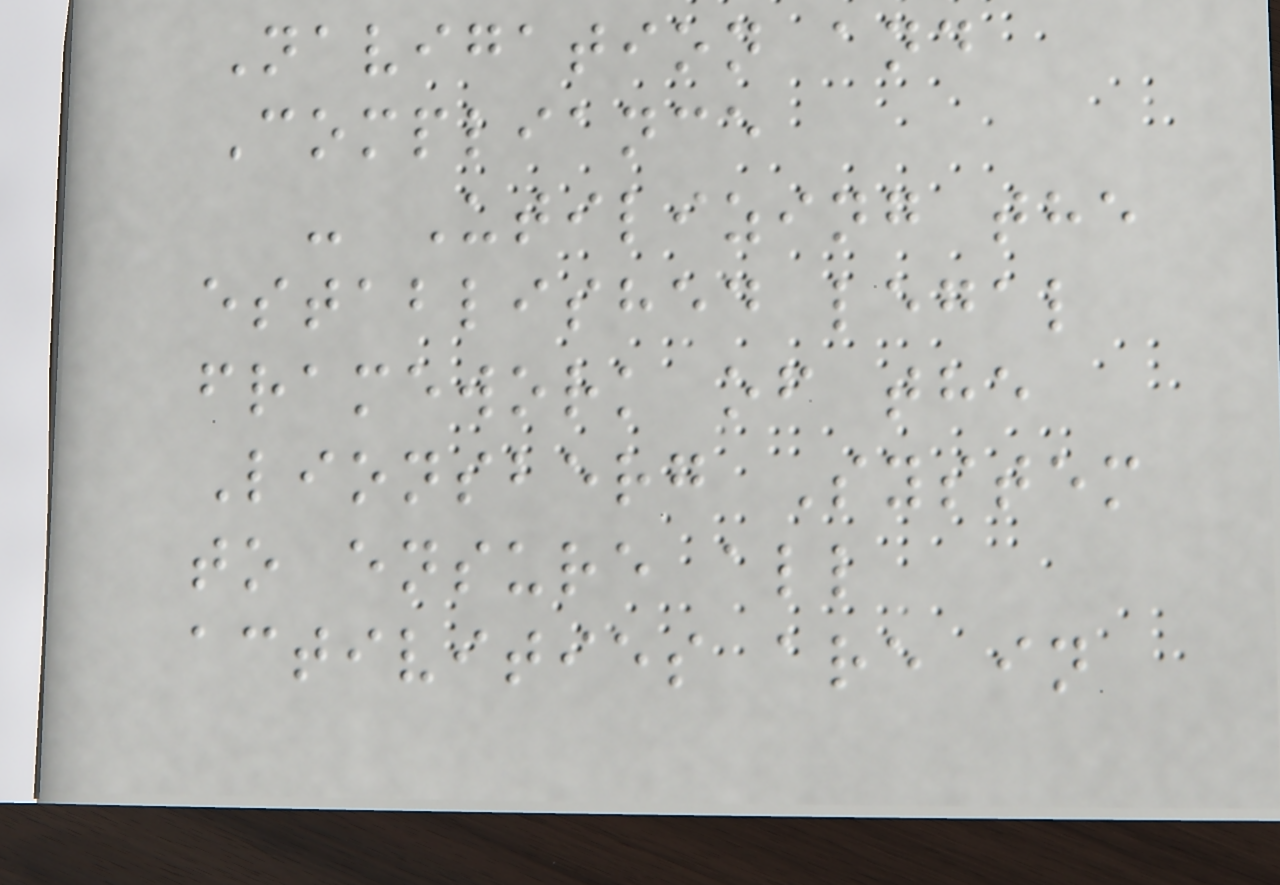Navigation and
Compliance
- Utilizing the
established legal
framework of the
Lionsberg System
to ensure all
activities are in
